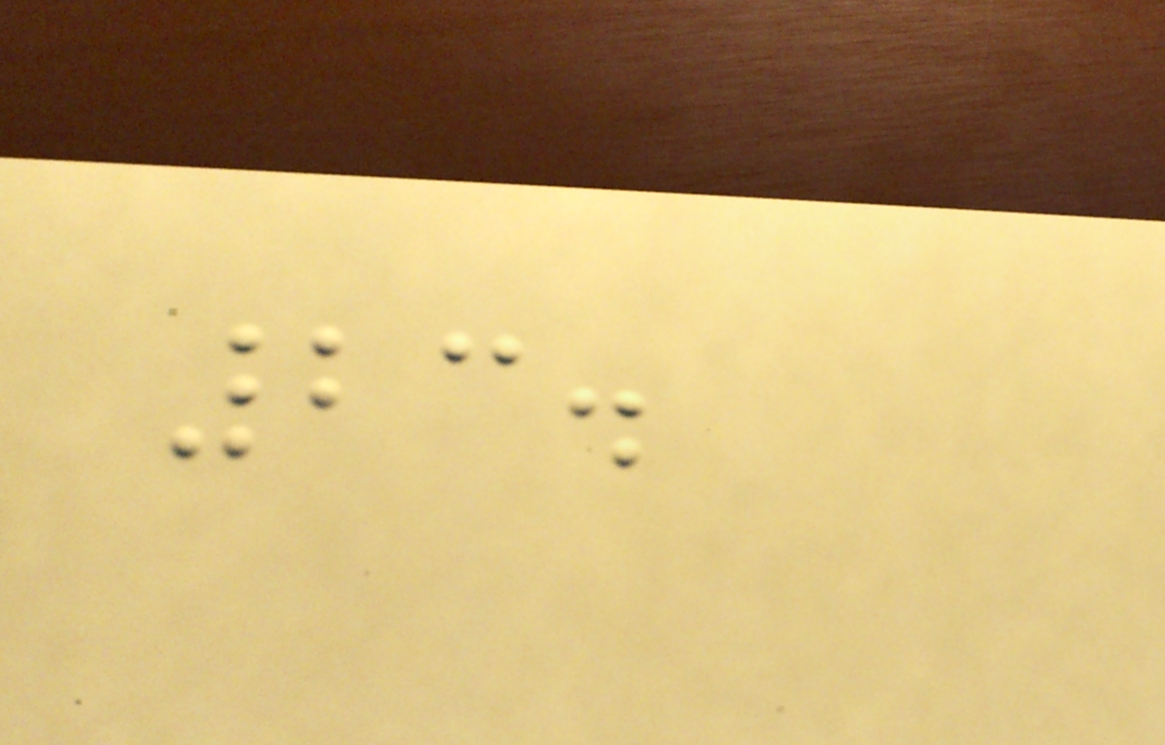23.
